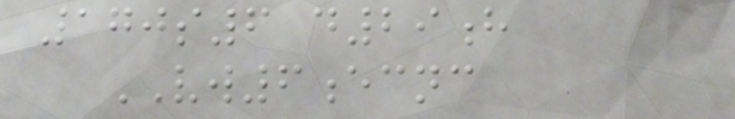170s6 d29h
VW6ecnc
